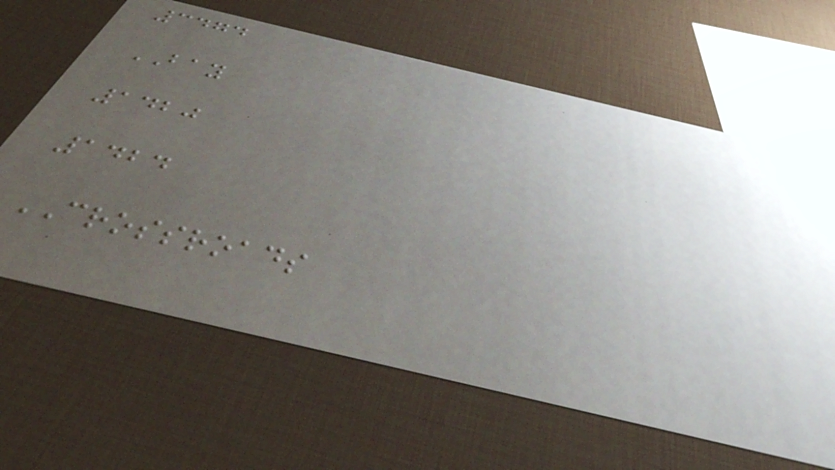3474
BAY
1420
1424
CROSSROADS
